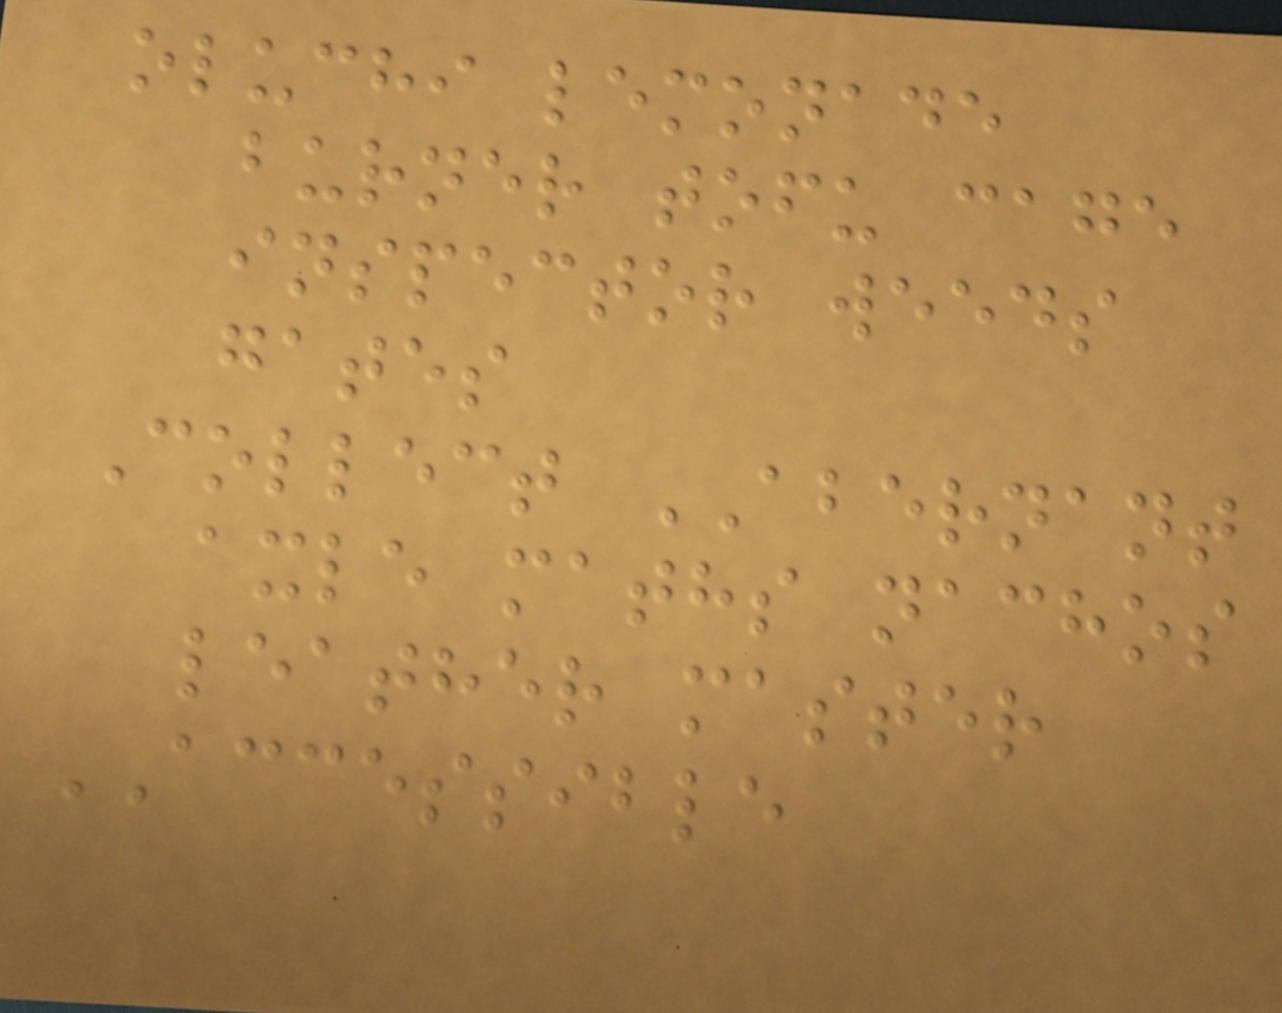oluchi lemonade
burner tofu cage
inspector weeds
gates
Collect ABERNANT
axle maths nachos
leather master
ACCESSIBLE
